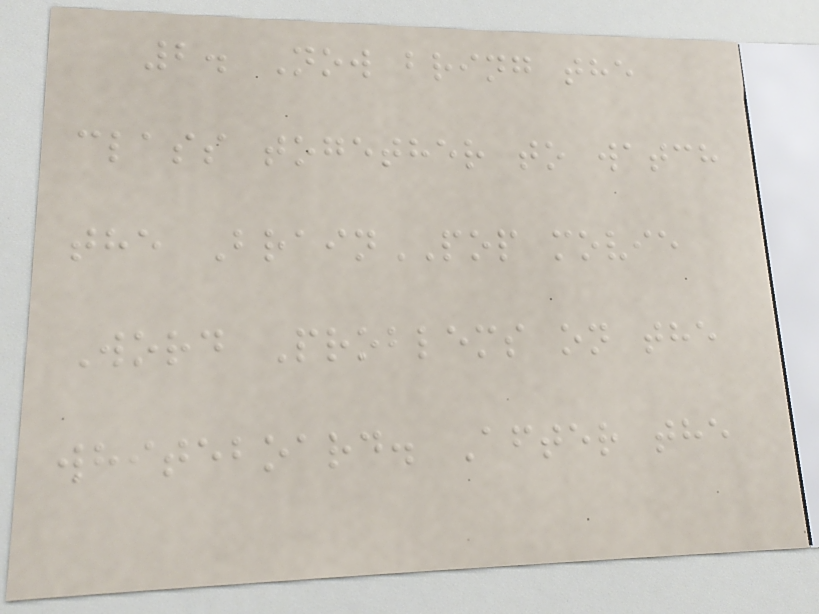2. Now bring the
class together to watch
the BrainPOP movie
Word Problems on the
whiteboard. After the
